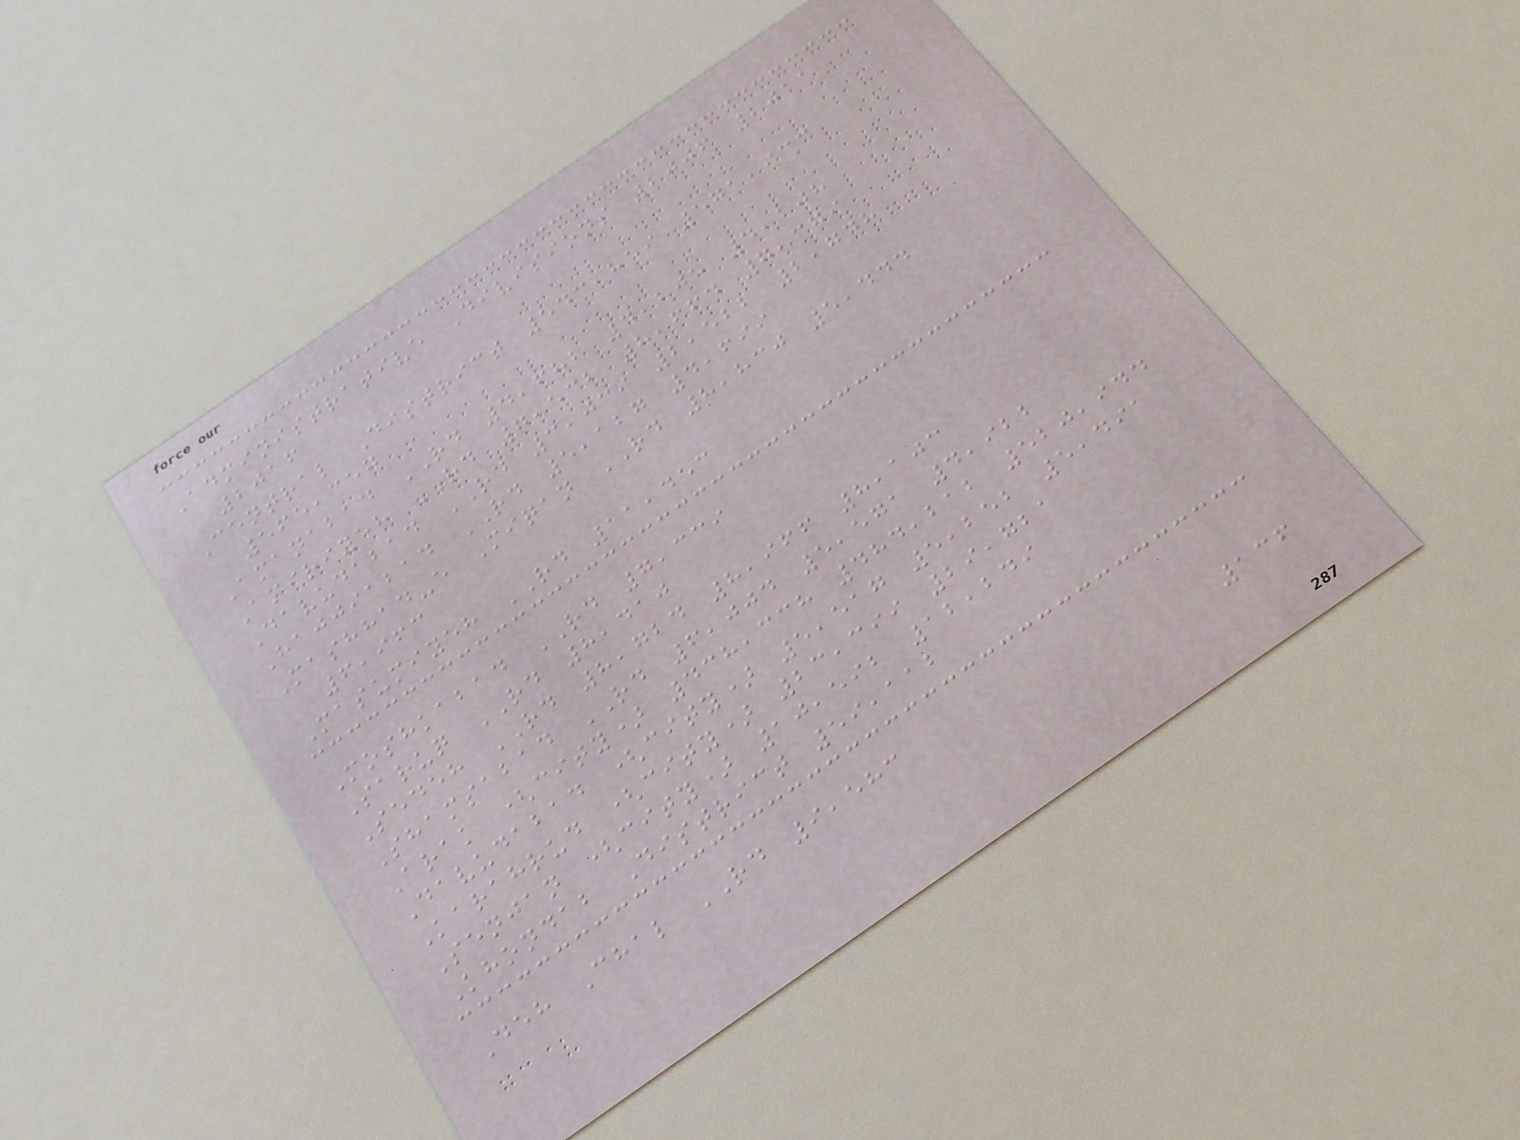Administrative Divisions 2006 2011
2016
Central District 543,859 571,933
565,357
Amanabad RD 4,682 4,205 4,108
Amiriyeh RD 7,532 8,664 7,379
Davudabad RD 3,039 2,522 2,748
Hajjiabad RD 5,127 4,699
Mashhad-e Miqan RD 8,830 5,444
6,963
Masumiyeh RD 11,453
Moshkabad RD 7,339
Saruq RD 8,410
Sedeh RD 8,724 8,966 8,103
Shamsabad RD 6,004 5,571 4,922
Arak (city) 438,338 484,212 520,944
Davudabad (city) 5,517 5,252 5,491
Karahrud (city) 23,399 29,721
Senjan (city) 10,592 12,249
Khondab District 59,112
Deh Chal RD 9,583
136
